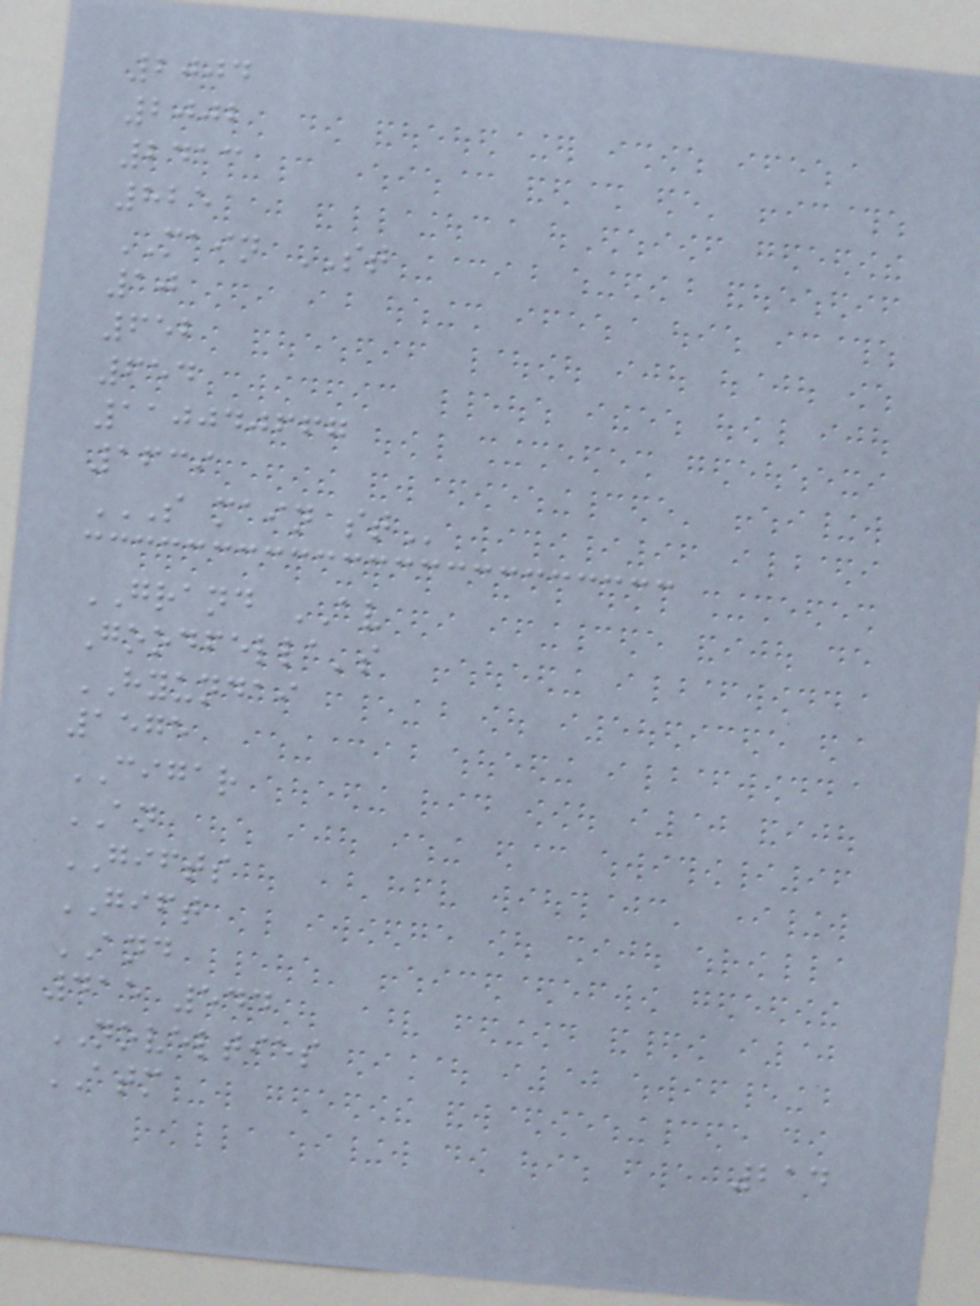2004
2002
2413
825
MAIN ST
10
652
654
110040667
1639
S MAIN ST
GRAND AV
Goodfella's
HYUNDAI
1575
CIGAR
AN
GIFTS
GIFT
AND
415 544
NOVELTIES
ATM
214
